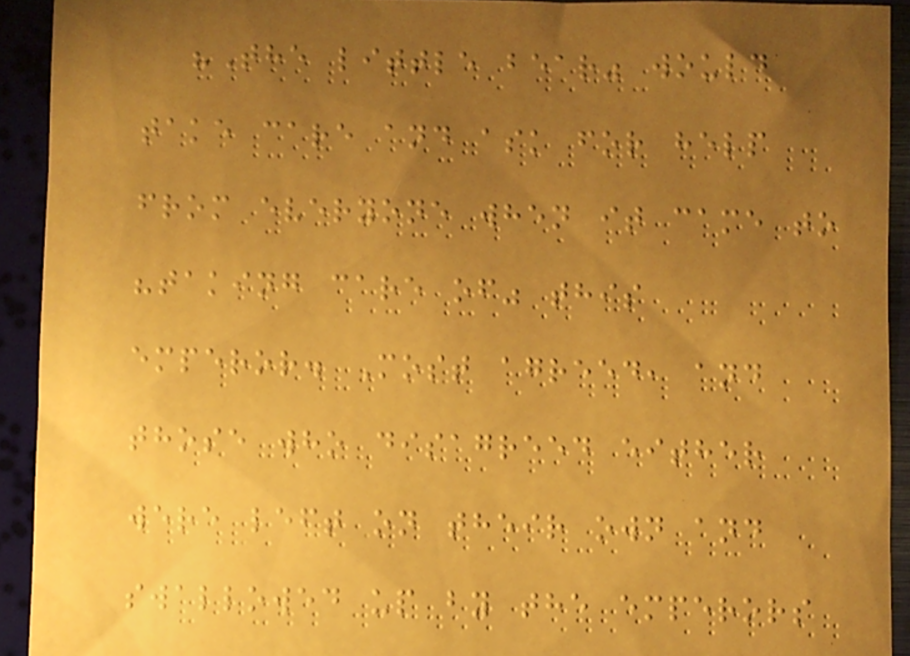"The little bear" would
take care and ask for help
from everyone when it came to
"taking care of" this
emperor. Most agreed, and
those who disagreed either
were left on their own and
swallowed up by the emperors
